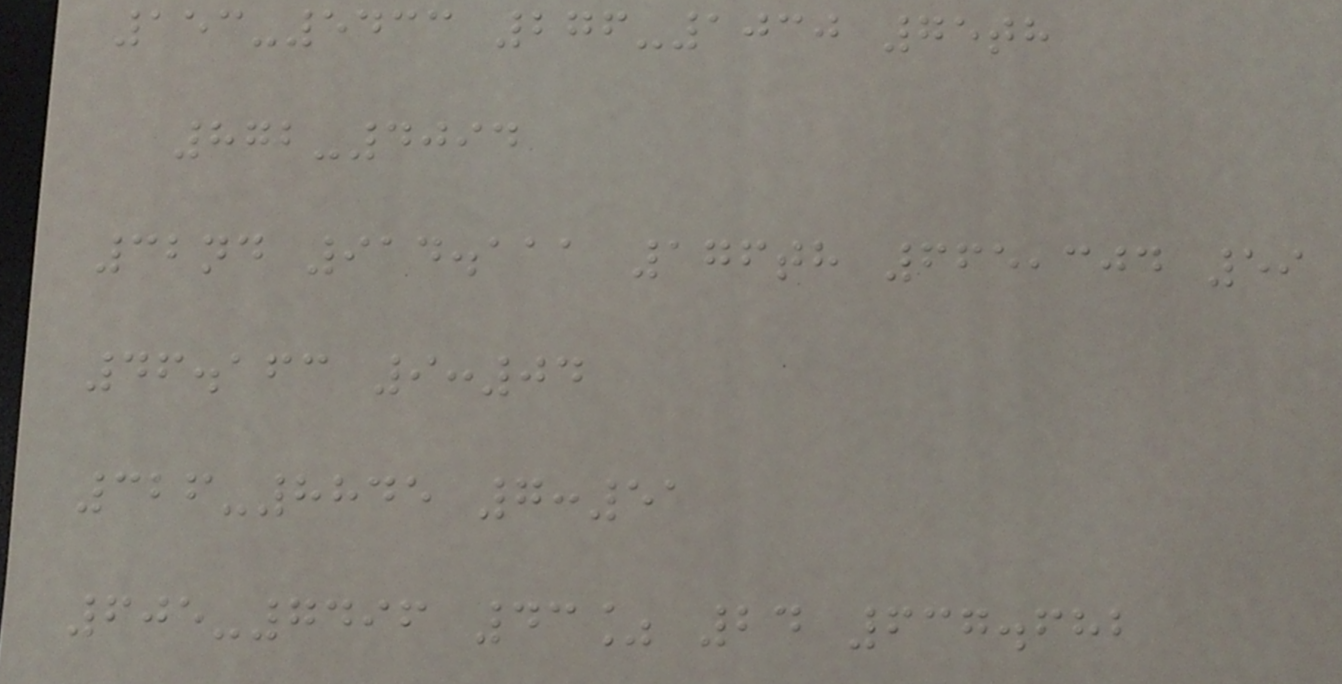153-5433 276-1030 75th
872-4094
32nd 914.111 176th 665,304 59
46.163 9:04
326-8845 7:51
605-7496 43% 24 637.682
